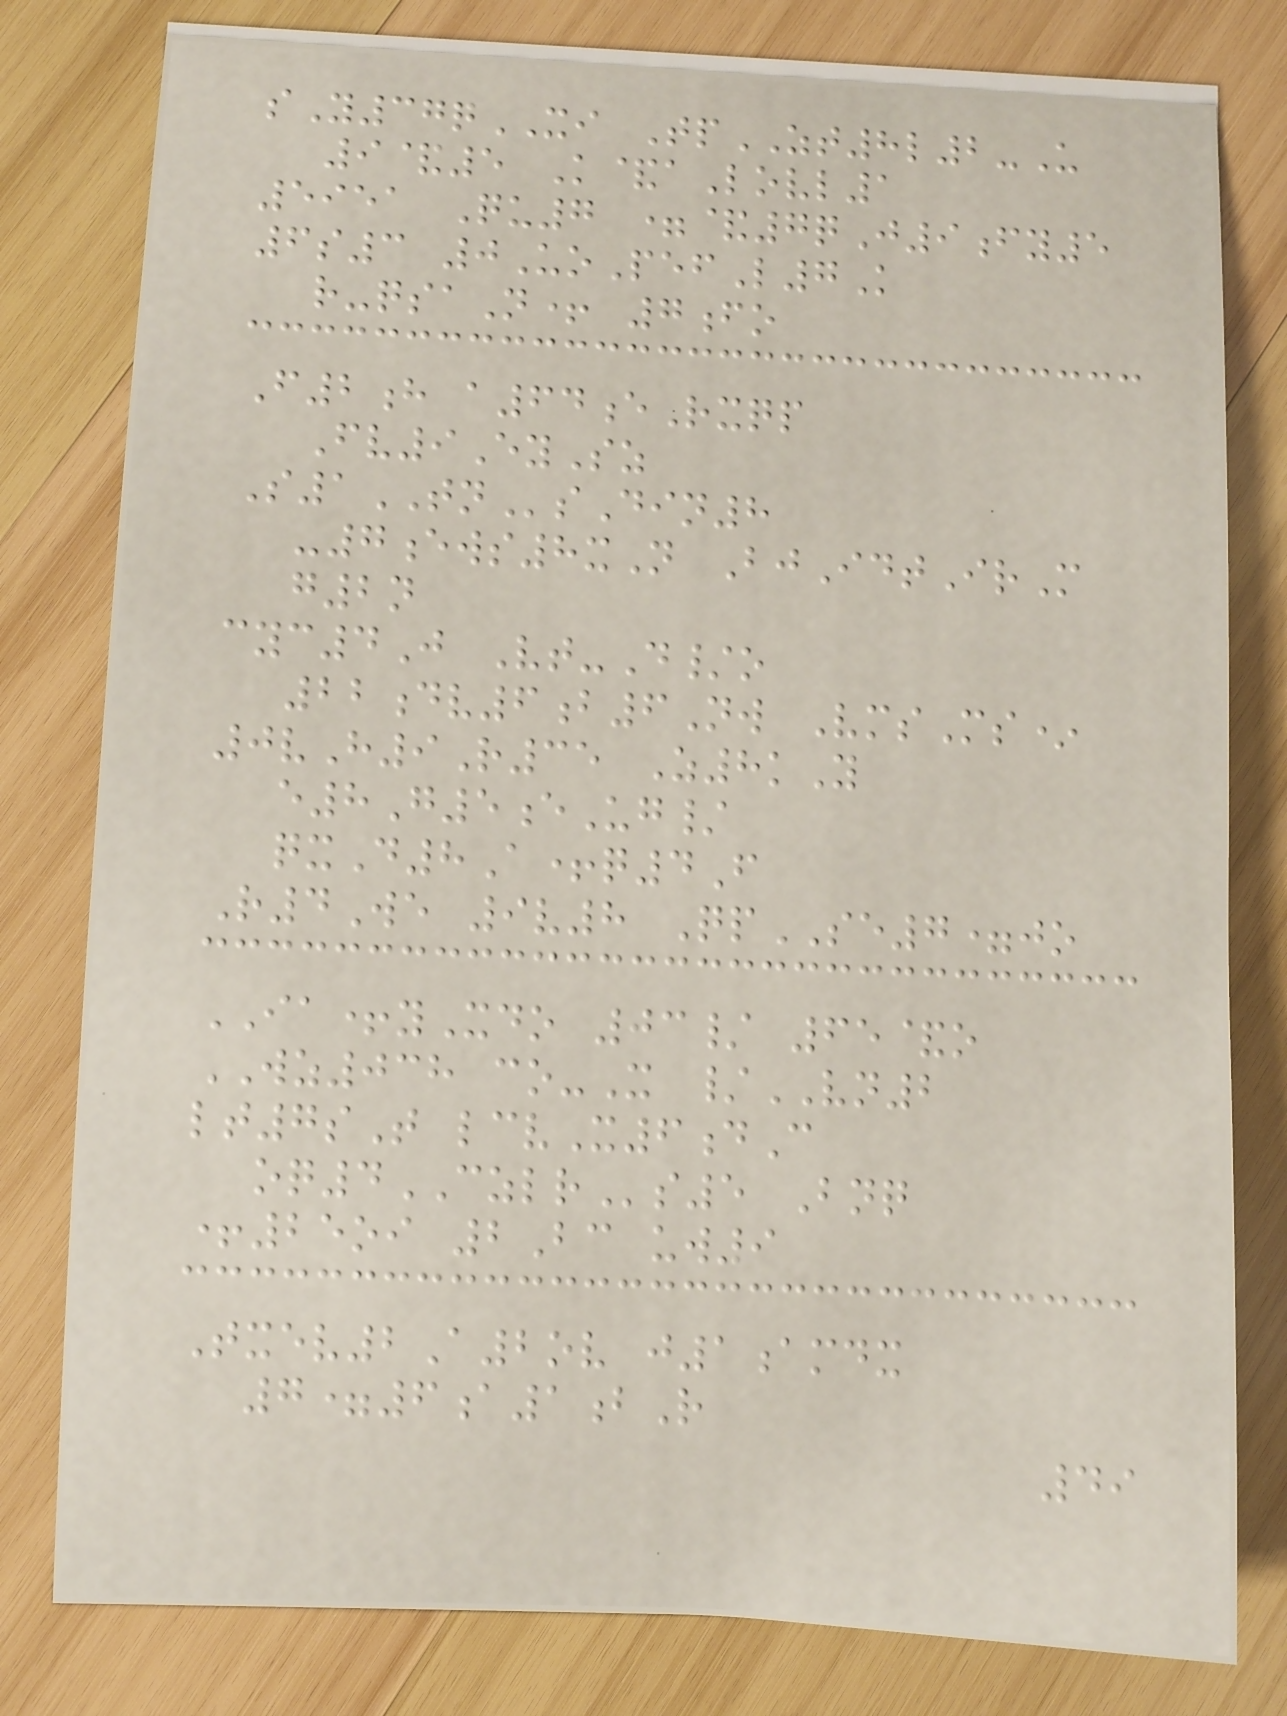sY37qXI TpZT8l2-U
9&5 K&aLovl1
5951 Qu7 =&7qJ9fy5
6s3 0UoPefL7K
r-qsaN+ 7fo
F2h a64eRxqp
Fv9EySz
S1TNsDin8
-7ews8xN BjIdtIrM
g2n
cyc4J Vt-D/o
22dv6b6Nw VmsMs*
0vH9R35 Z8kY
e8G5eUg/
qxD8A+q4F
R4We 9v8 QpSE7=jo
IA+yXdo 03/ 65&o
WZ038 co-X /VN2
lt7sT lcvX6dC
oq4CZLRs5 Bnq
+25oi 2Bc uw9
Txev2A2ov j1amdx
7=6a1bR
49
